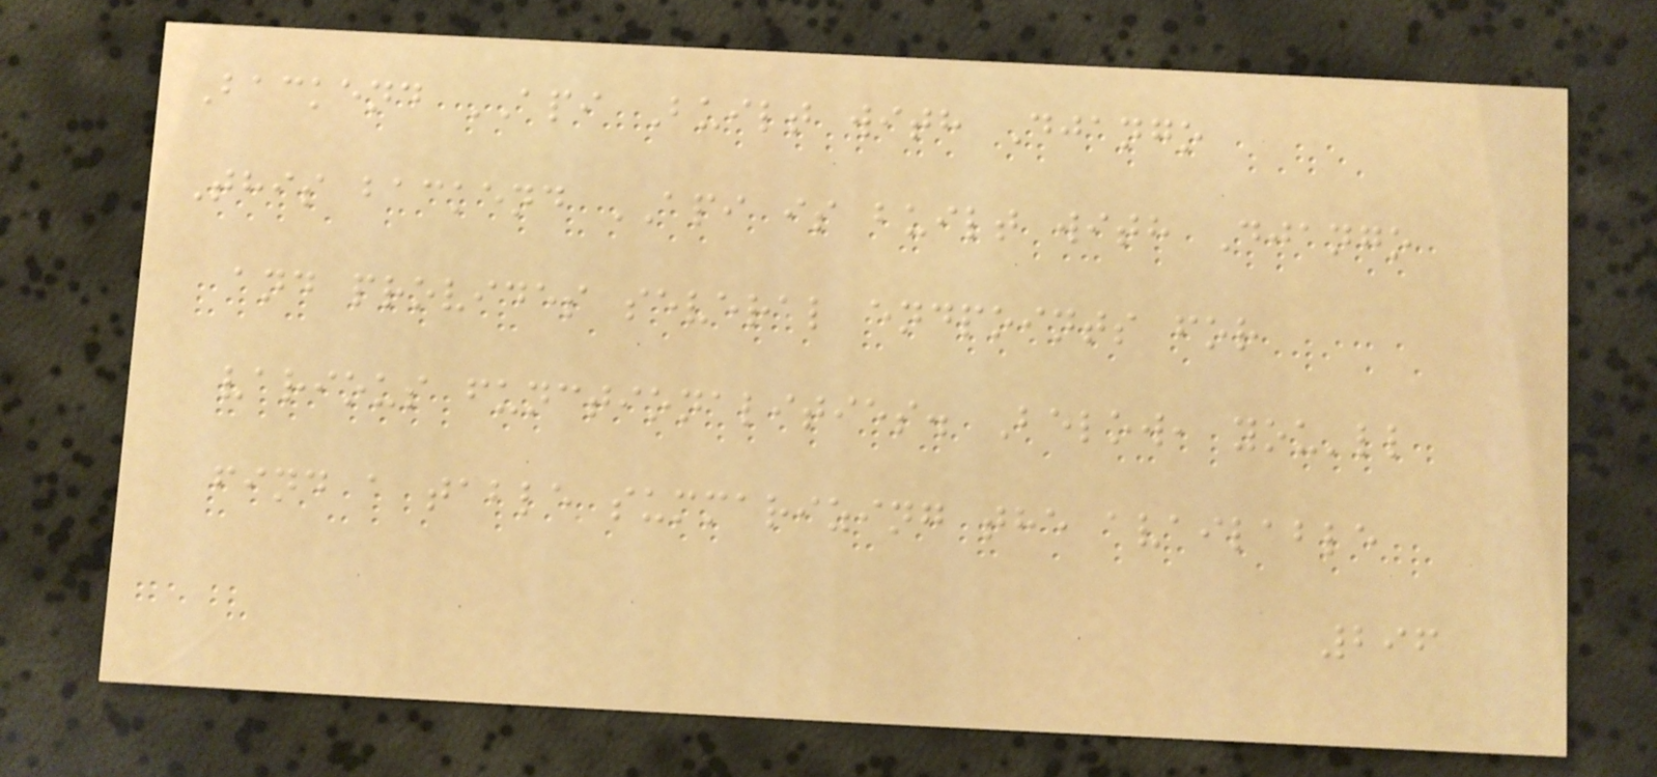Backend API Built with Django
This backend API is built with Django
and provides several endpoints for
various functionalities. Below, you'll
find a table summarizing the available
296
